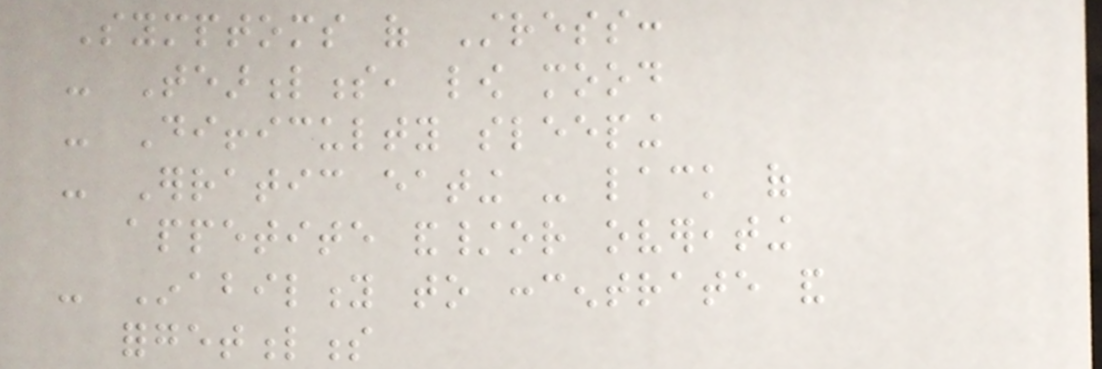Symptoms of Stress:
- Tearfulness, low mood
- Difficulty sleeping
- Erratic eating - lack of
appetite and/or overeating
- Inability to concentrate and
forgetfulness
